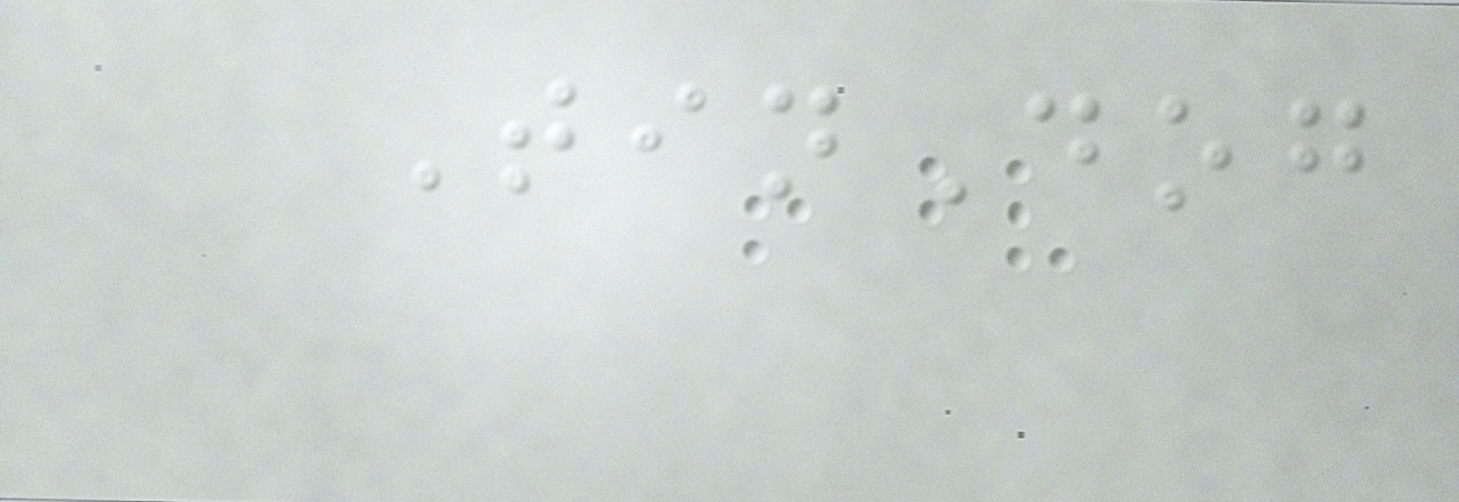TinDog
